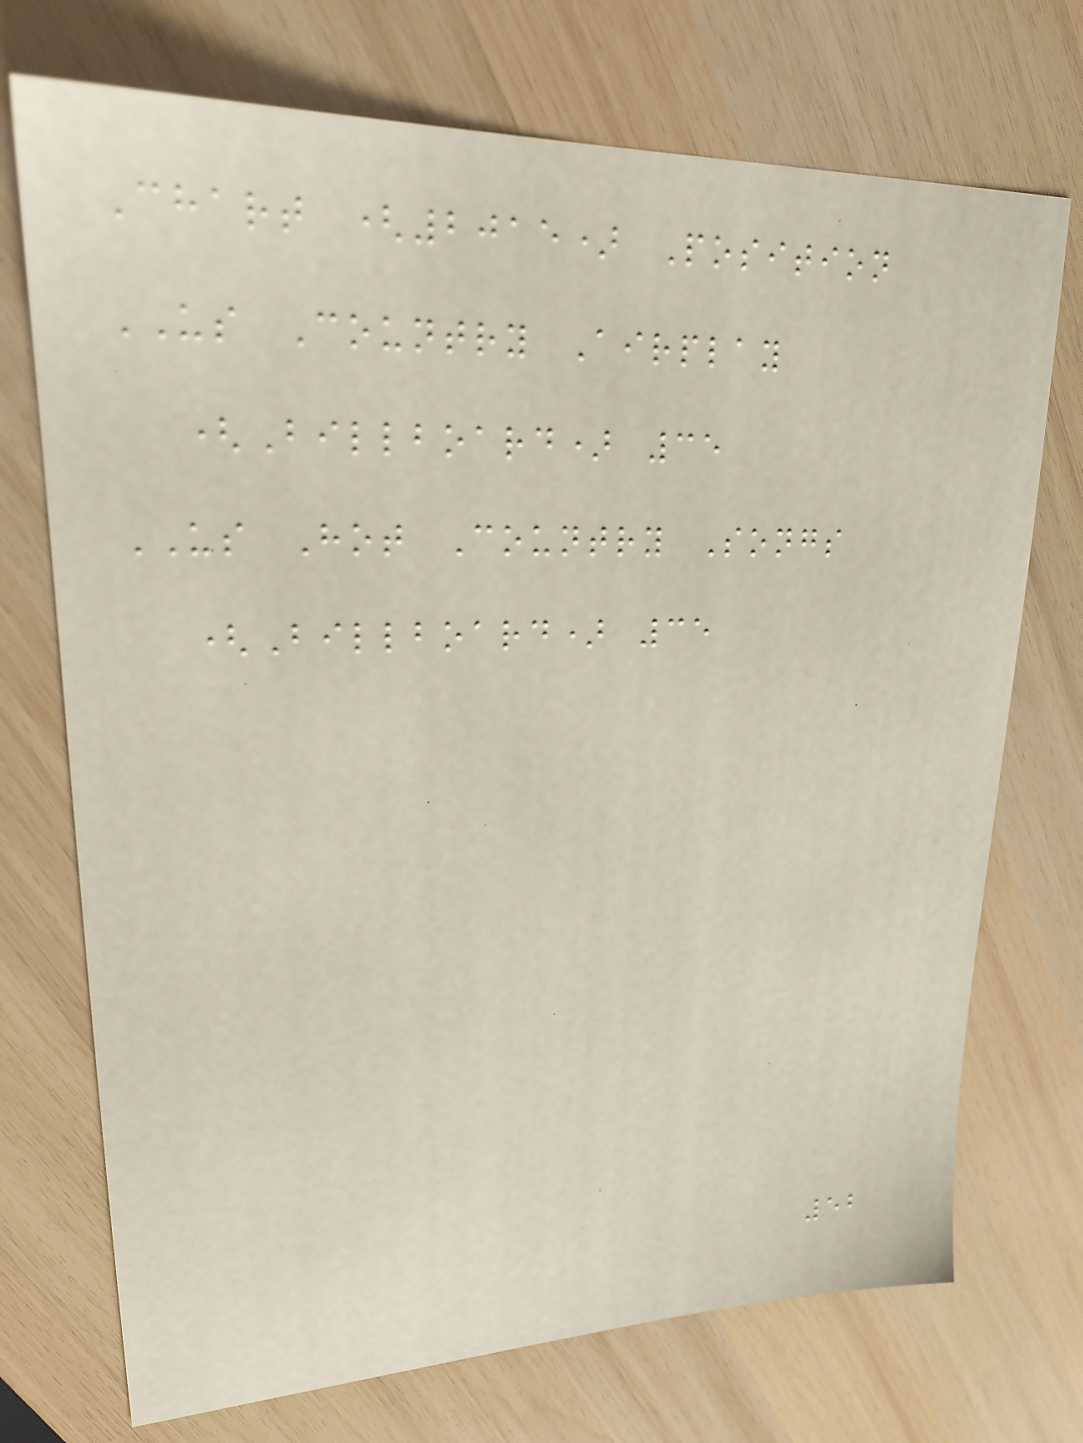Chart (2015) Position
US Country Airplay
(Billboard) 35
US Hot Country Songs
(Billboard) 35
52
